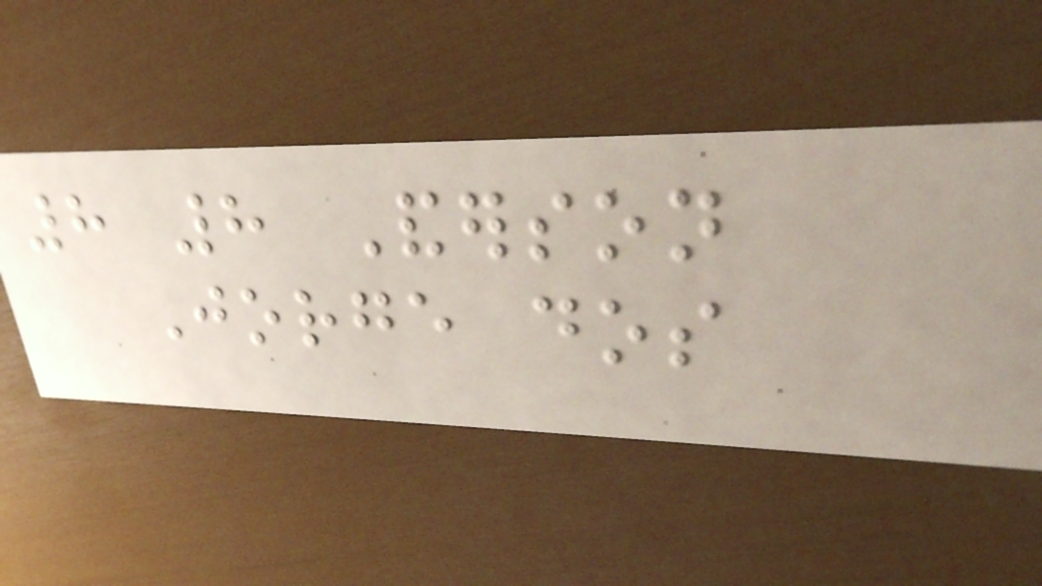8 8 Anderson
Jorge dos
